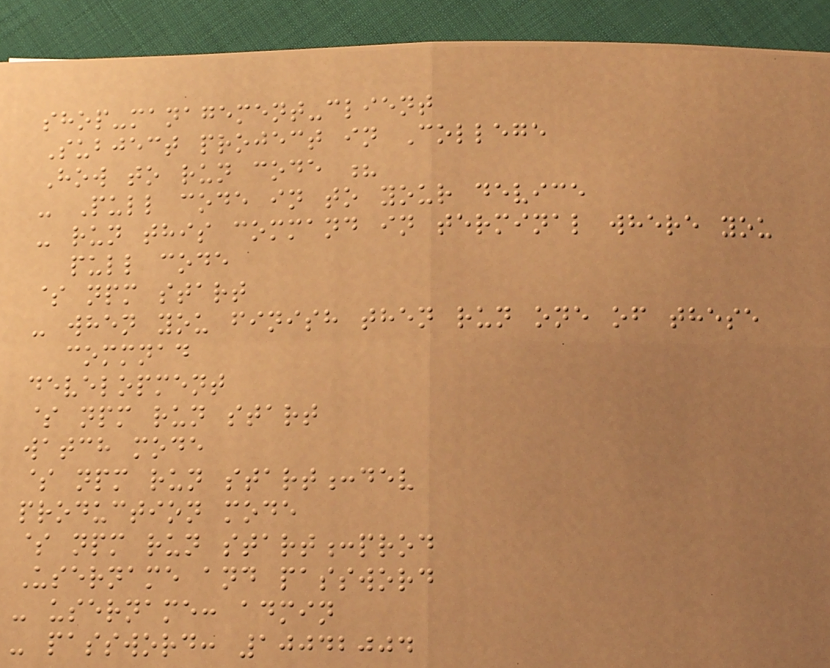shop-management-client
Subject project in College
How to run code ?
- Pull code in to your device
- run this command in terminal where you
pull code
$ npm start
- when you finish then run one of these
commnad
development
$ npm run start
watch mode
$ npm run start:dev
production mode
$ npm run start:prod
Username and password
- username: admin
- password: 10042004
